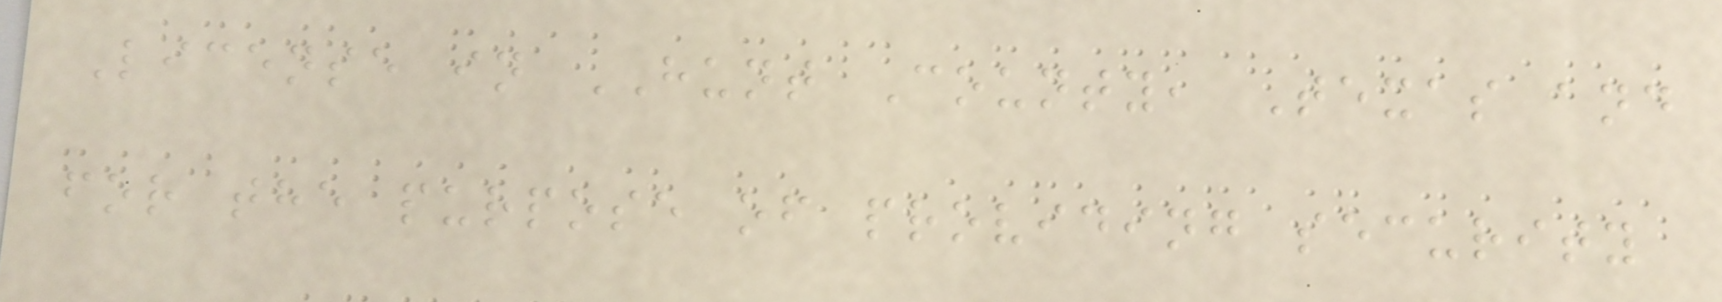License in HUNT County, Texas and
for the purpose of providing security
